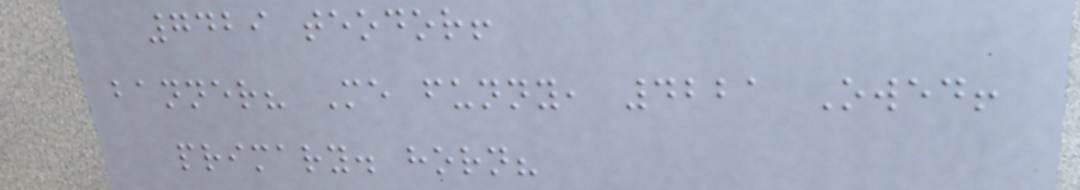7429 teodor!
banner? Me funny, 4221 Owed!
primary. horn?
